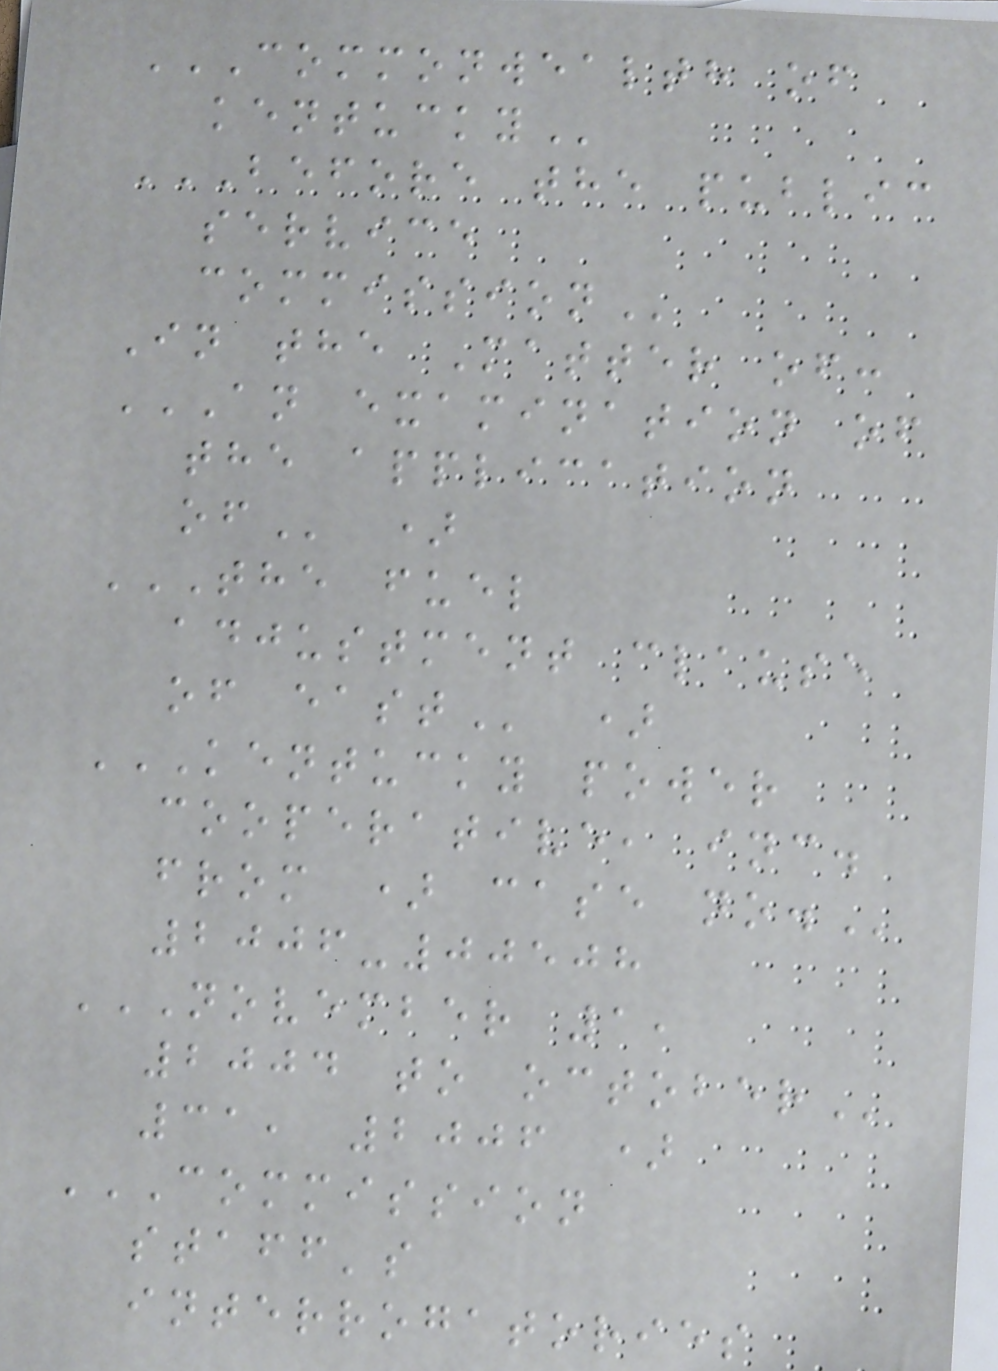COMMONWEALTH OF
KENTUCKY
BEFORE THE PUBLIC
SERVICE
COMMISSION
In the Matter of:
AN EXAMINATION OF
THE APPLICATION
OF )
THE FUEL
ADJUSTMENT CLAUSE
OF EAST )
KENTUCKY POWER
COOPERATIVE, INC.
FROM ) CASE NO.
2006-00508
NOVEMBER 1,
2004 TO OCTOBER
31, 2006 )
COMMISSION
STAFF'S
INTERROGATORIES
